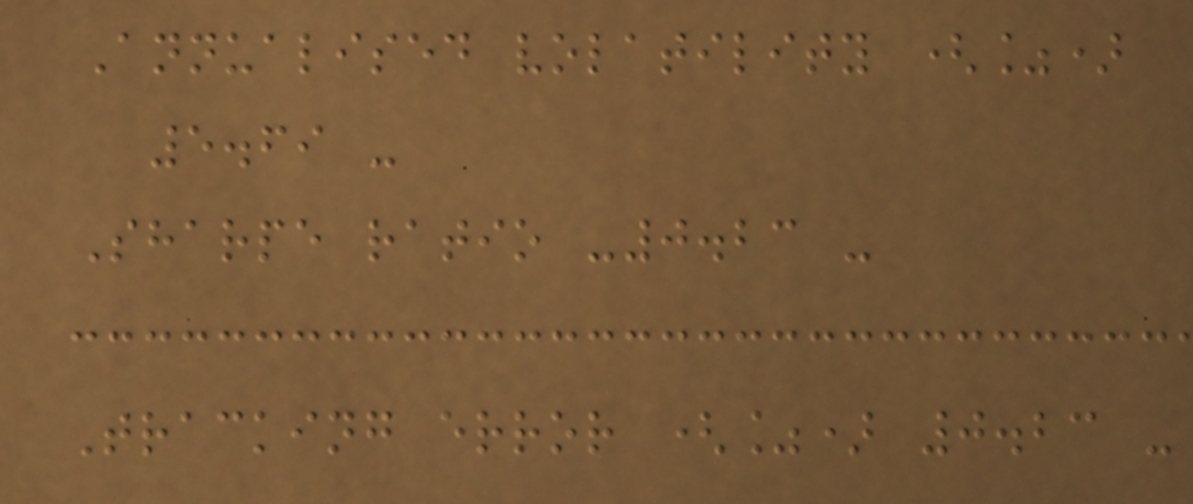Annualised volatility (%)
5.69 -
Sharpe ratio -0.23 -
Tracking error (%) 0.23 -
